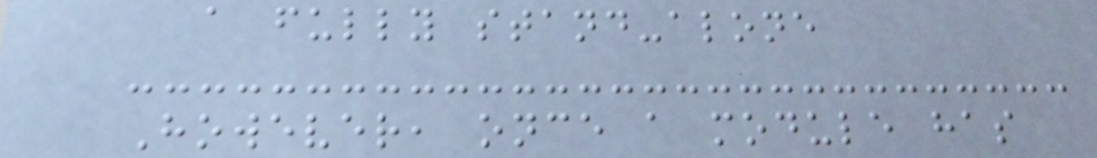a fully stand-alone
However, once a module has
